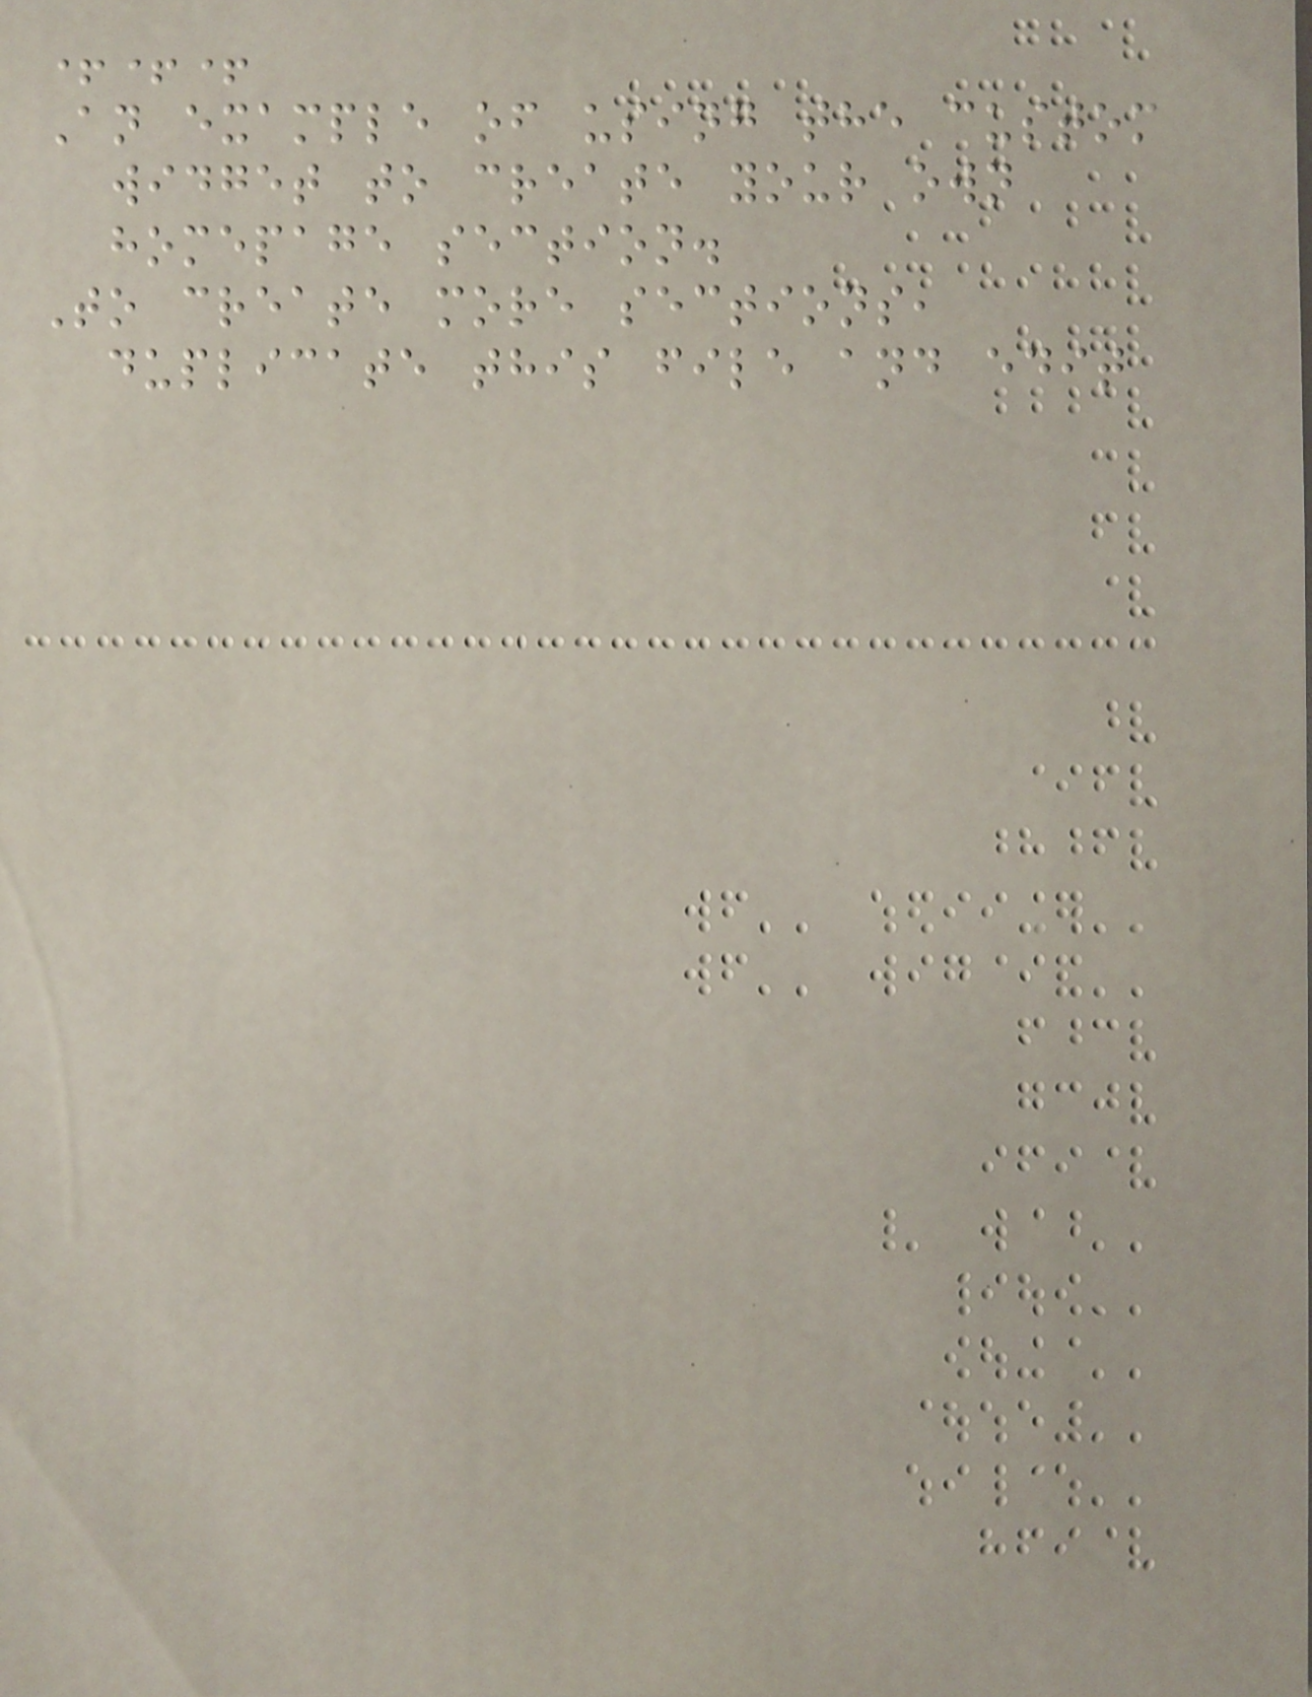+++
An example of using the custom
widget to create your own
homepage section.
To create more sections,
duplicate this file and edit
